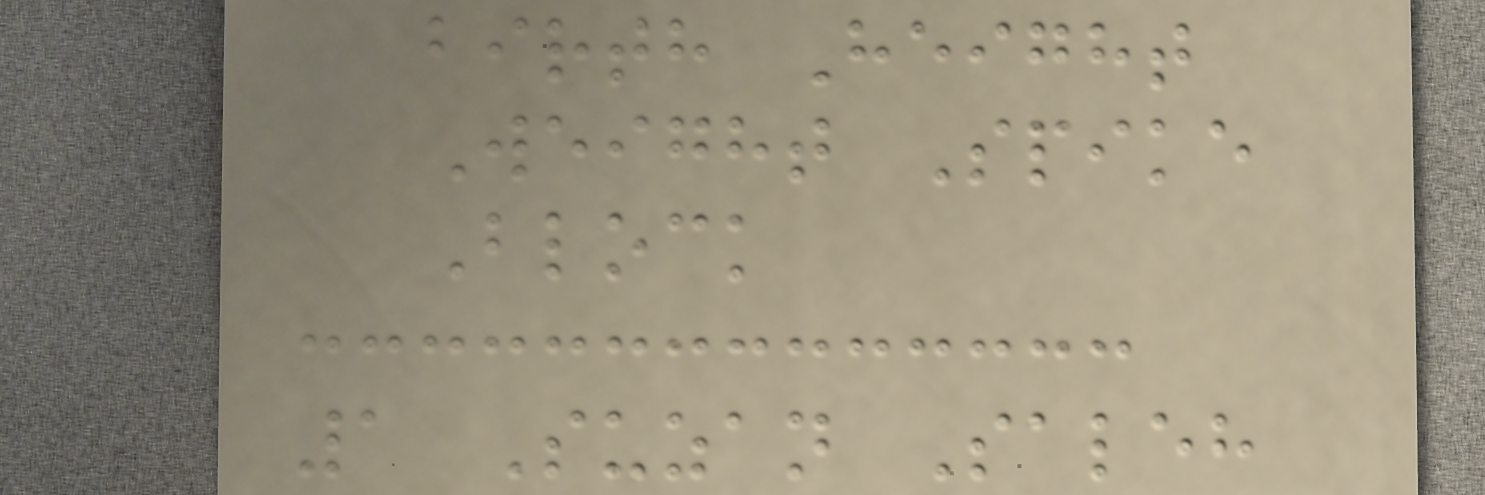birth Height
Weight Spike
Block
1 Suzan Saleh
